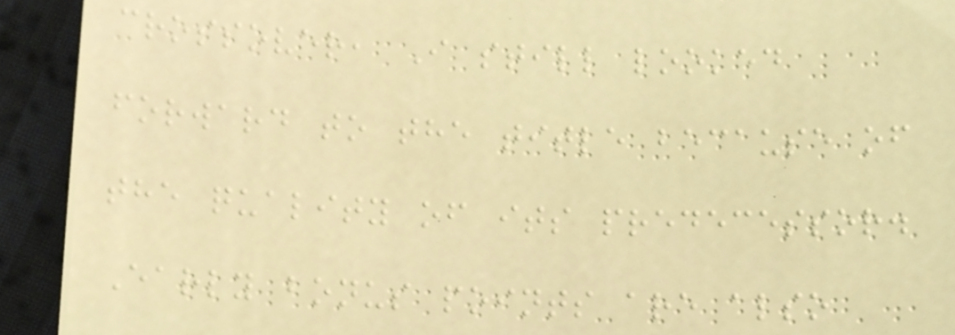crossover, I still looked
forward to the title because of
the quality of its predecessor.
Early bonus points are also
